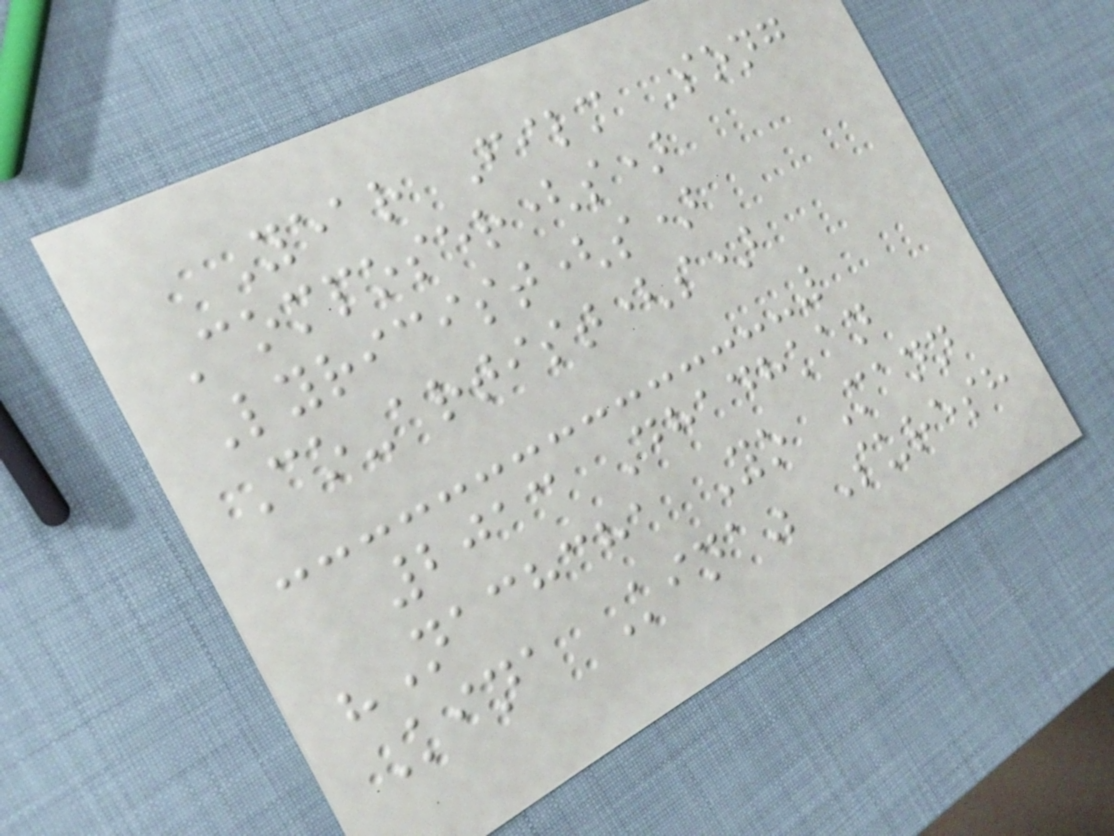Year Film Song
Composer(s)
Lyricist(s)
Co-artist(s)
2013 Dhadhkan
"Nachcha Yo Mann
Kina Kina" Suresh
